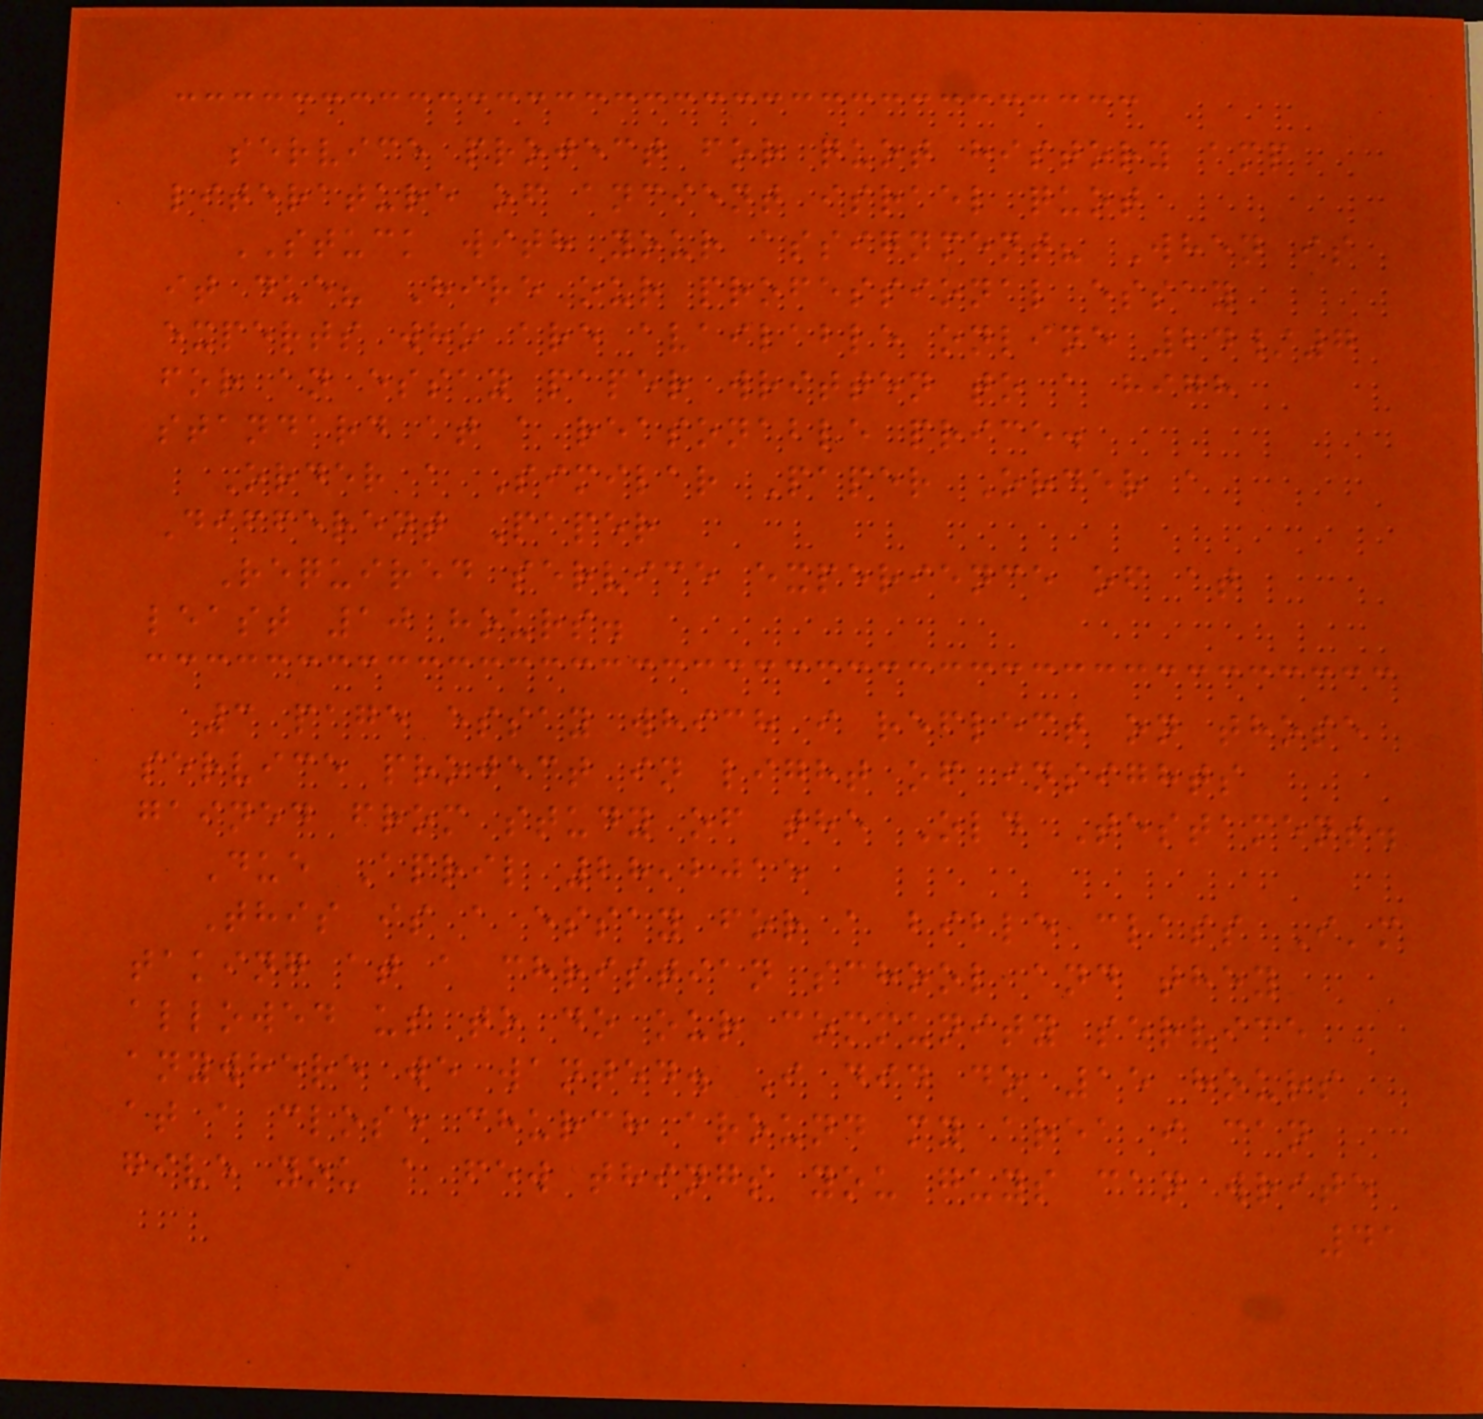service project for quot history amp
literature of ancient israel quot
STUCK with your assignment? When is
it due? Hire our professional essay
experts who are available online 24/7
for an essay paper written to a high
standard at a reasonable price.
Order a Similar Paper Order a
Different Paper
Required service experience of at
least 10 hours.
3 page essay which i reflect on those
service project in light of insights
gained from study of the Old Testament.
Due April 28,2015
This is a essay for a bible class I'm
taking at a christian school and they
allowed us to do our community service
anywhere we wanted. I did do 15 hours
at a close church around my area i can
give you a few things you guys can write
41
